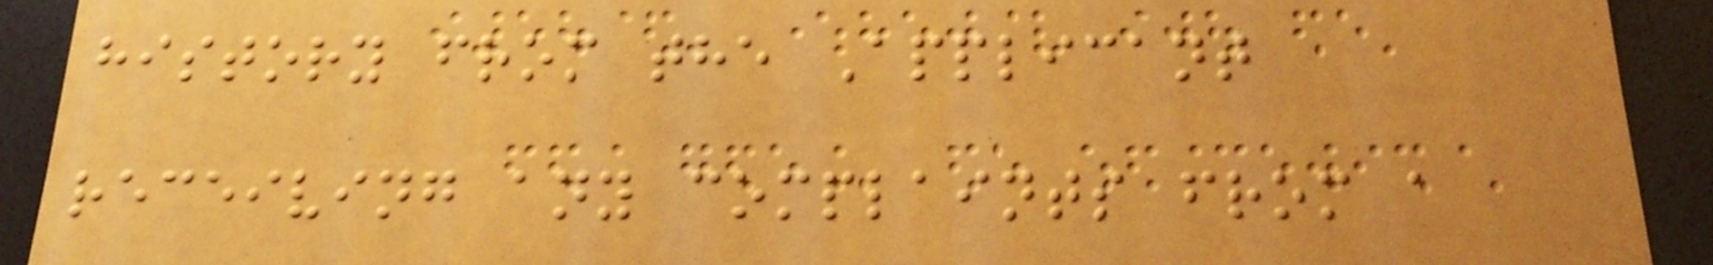history from the Applicant
receiving any complaints from a
